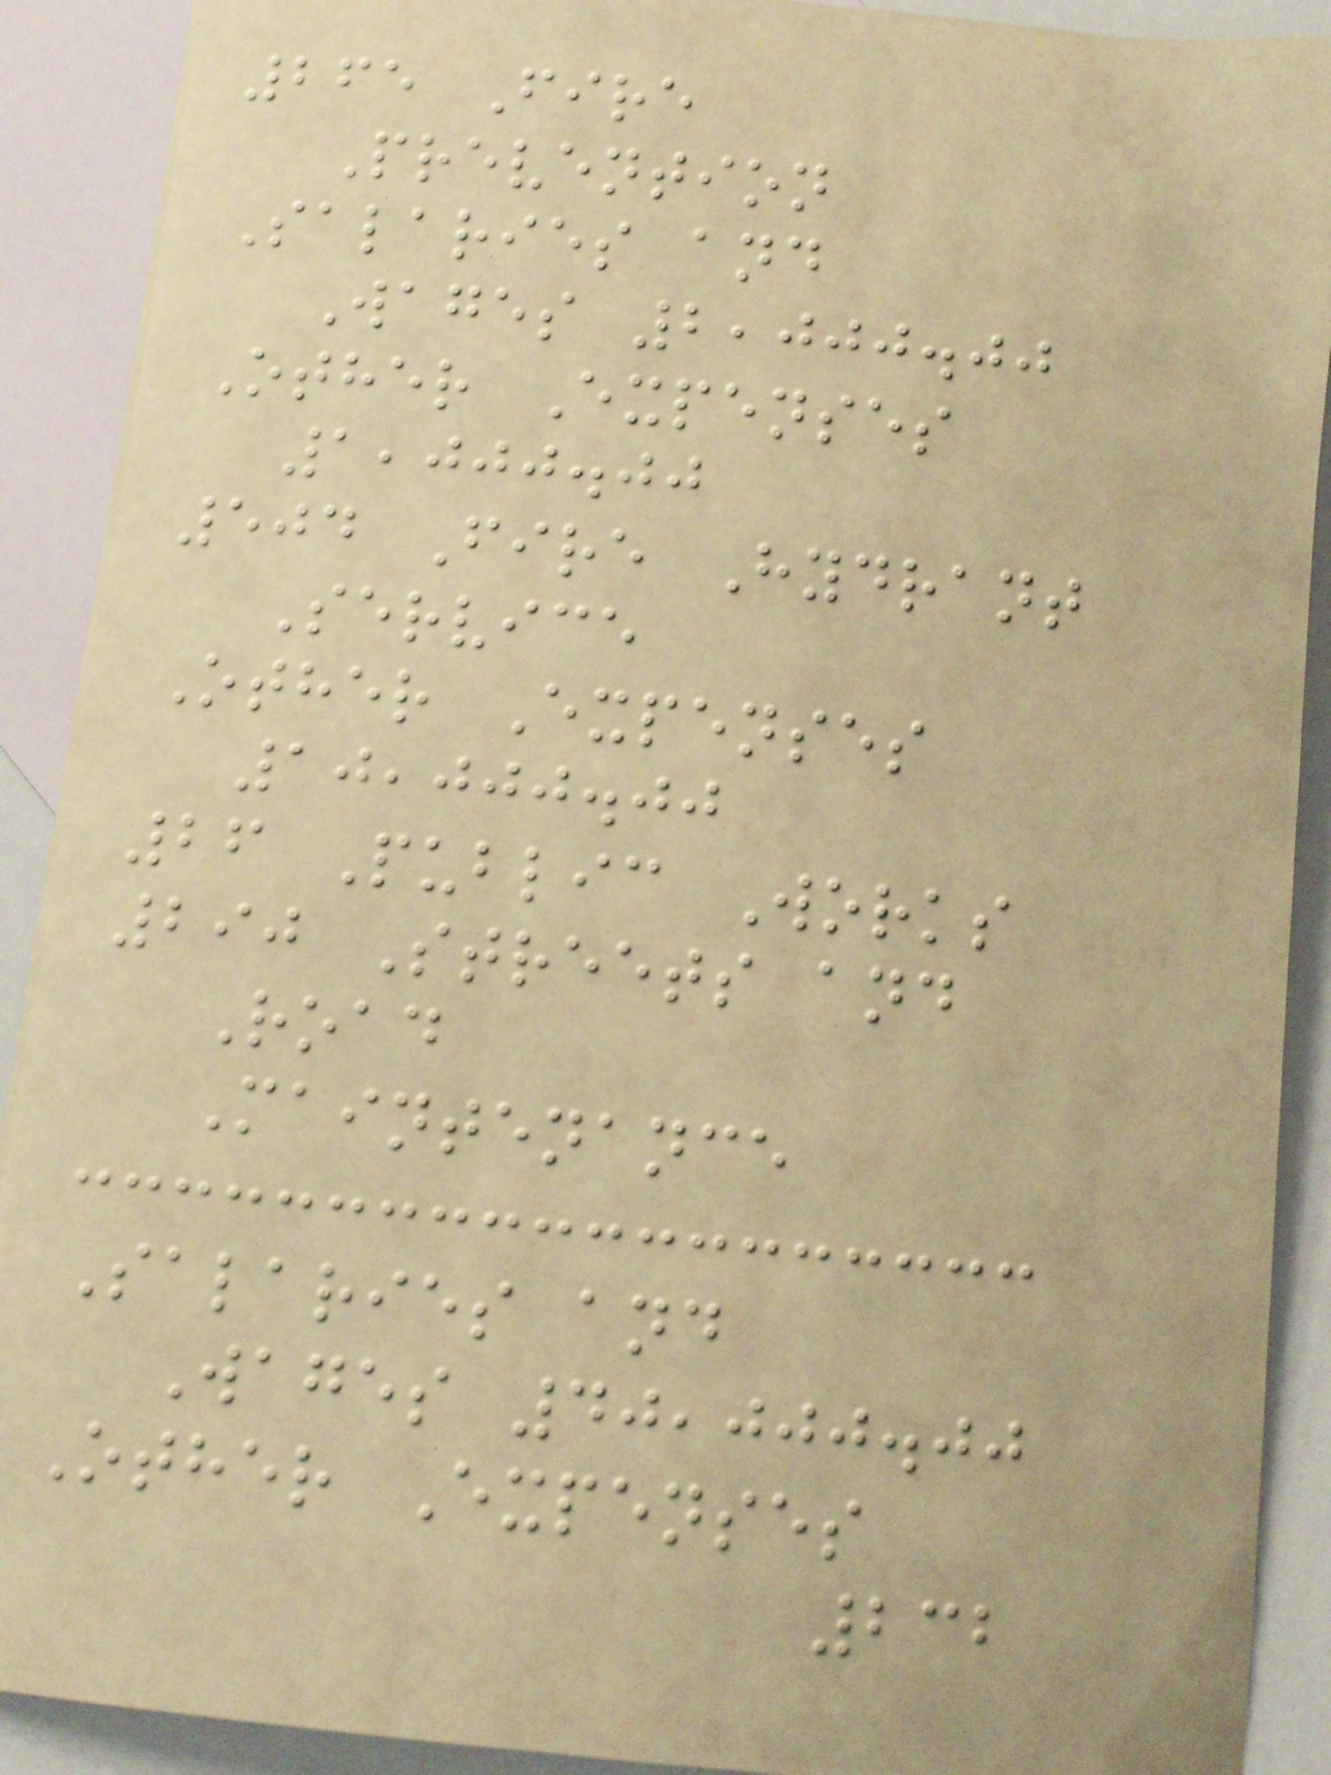265 Fire
Prevention
Salaries and
Wages 2,000.00
Other Expenses
1,000.00
504 Fire Hydrant
Service
Other Expenses
10,000.00
26 Public Works
290 Streets and
Road
Maintenance
Salaries and
Wages 40,000.00
Other Expenses
232
